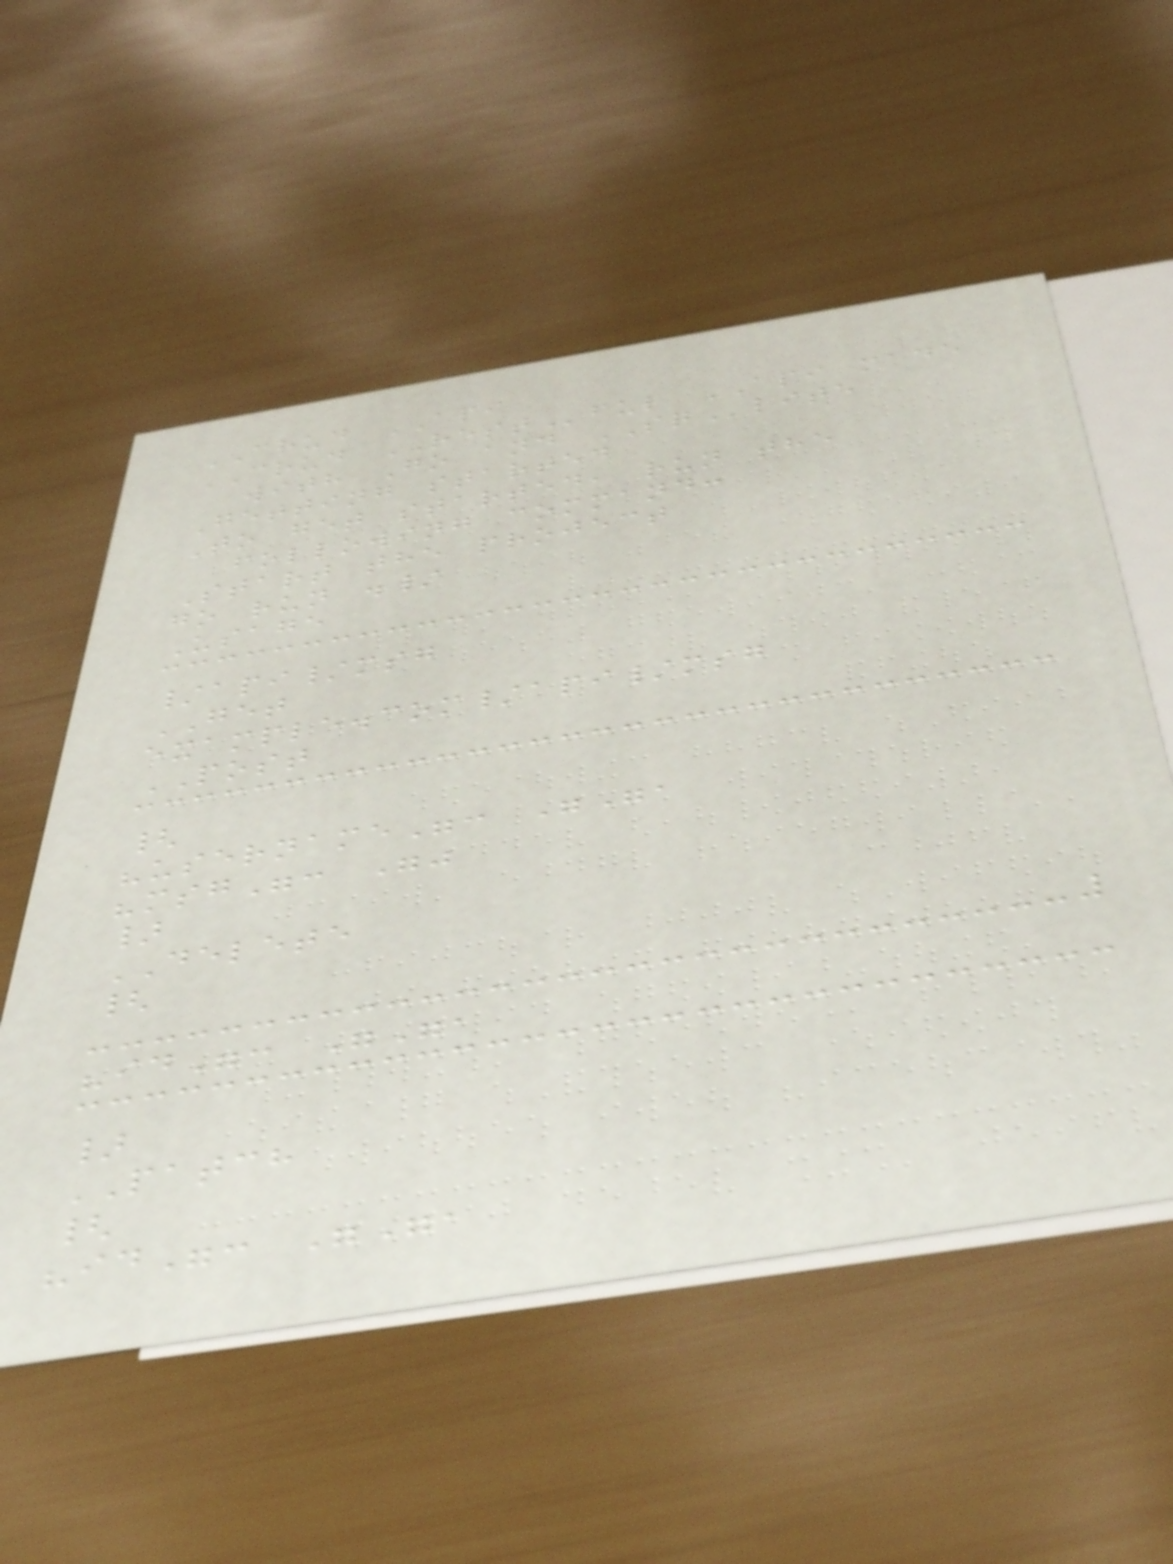CRUD API
CRUD RESTful API made
with Go and SQlite
Getting started
To get started, run the
following command:
Start the project
go run ./
Usage
/api/msg
GET
example.com/api/msg
POST
{
"username": "",
"msg": ""
}
DELETE
{
"id": "",
}
PATCH
{
"id": "",
